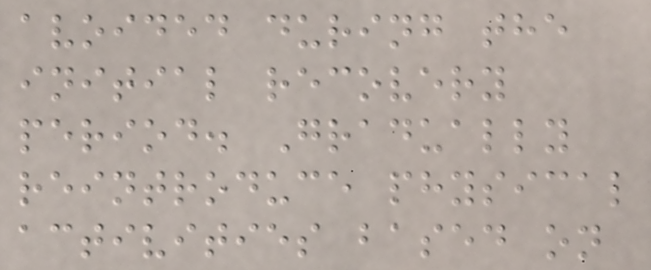avoided during the
initial recovery
period. Gradually
reintroduce physical
activities based on
